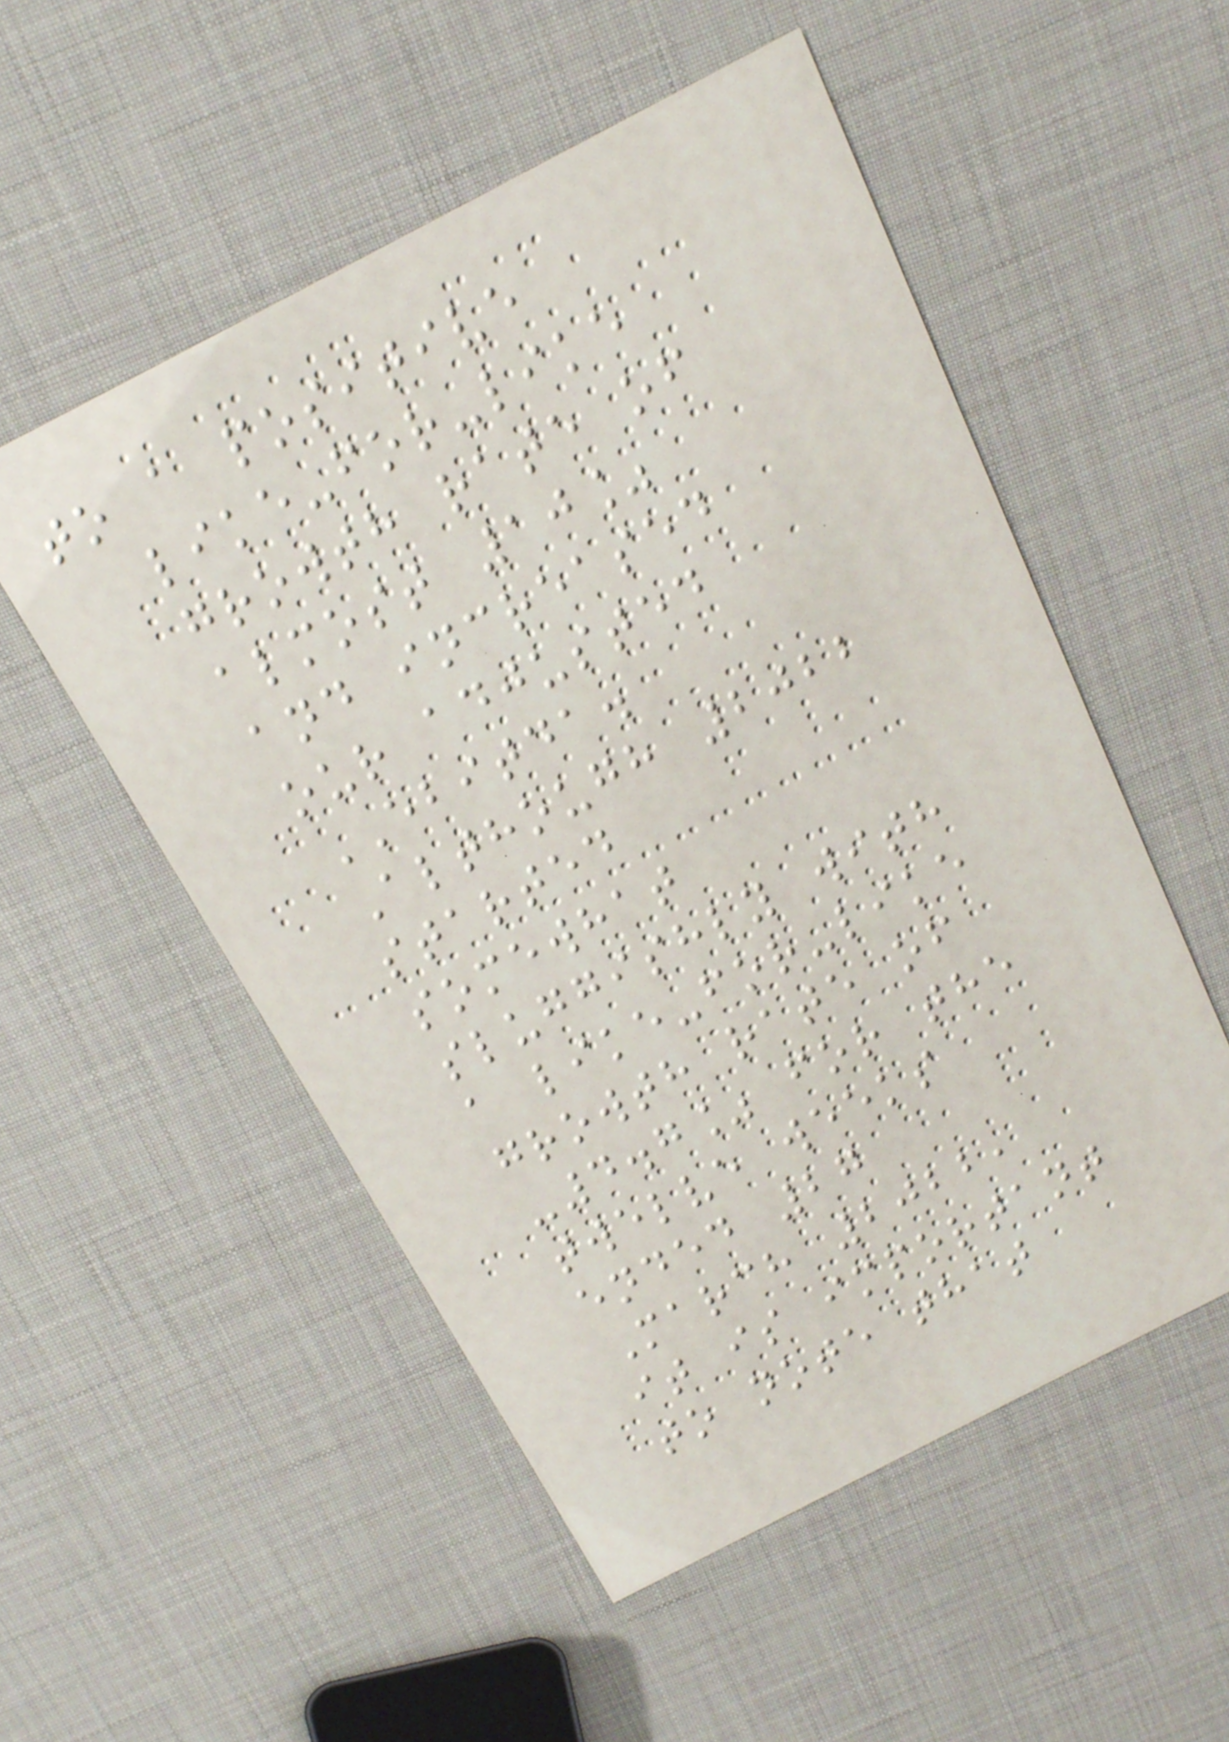to a positive
like-for-like
growth rate of
almost 10%
and increased
our adjusted
EBITDA.
Although 2022
started
somewhat
sluggishly with
a like-for-like
growth rate of
-4.7% for the
twelve weeks
ended 27
March 2022,
it is important
to note that
